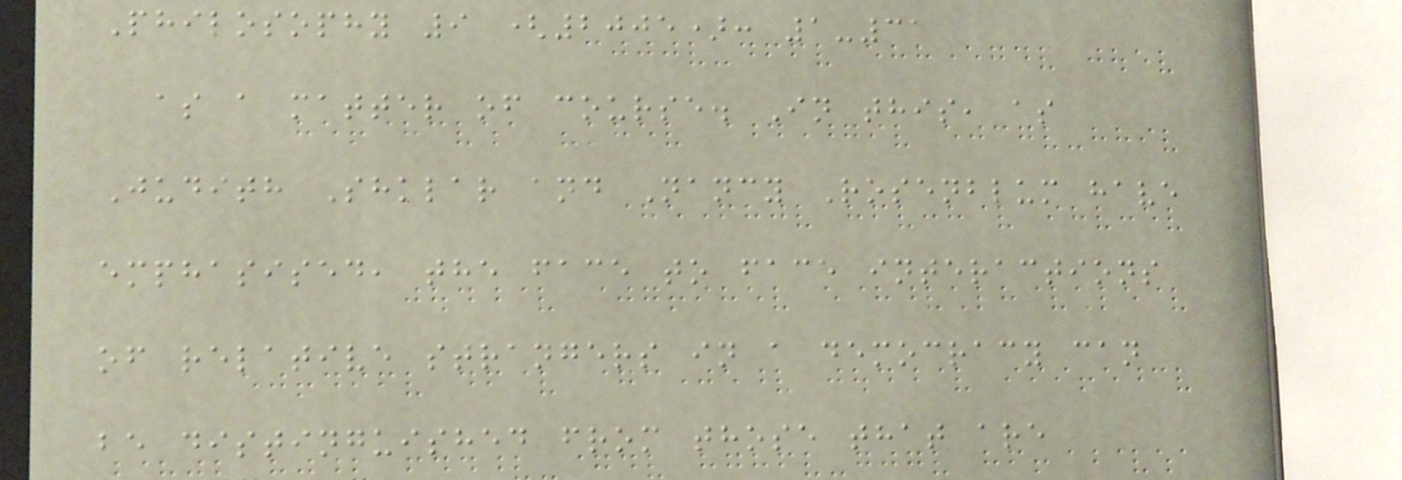Philosophy 9 (2005): 1-31
as a matter of course. In this, as
Judith Shklar and Nancy Rosenblum have
emphasised, the face to face interactions
of relative strangers in a democracy can
be distinguished from those that are
